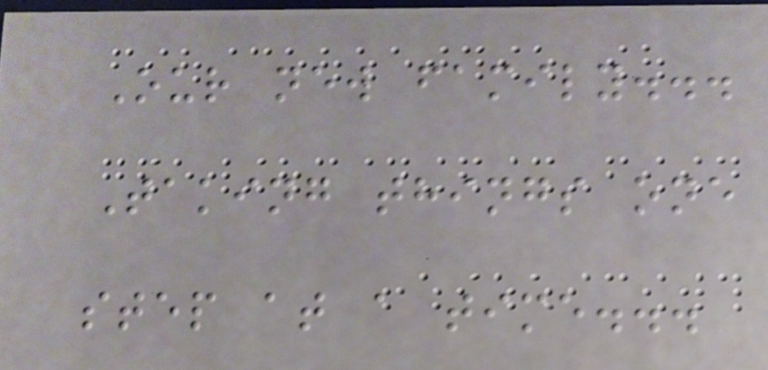Our new family...
Taking things one
step at a time...
